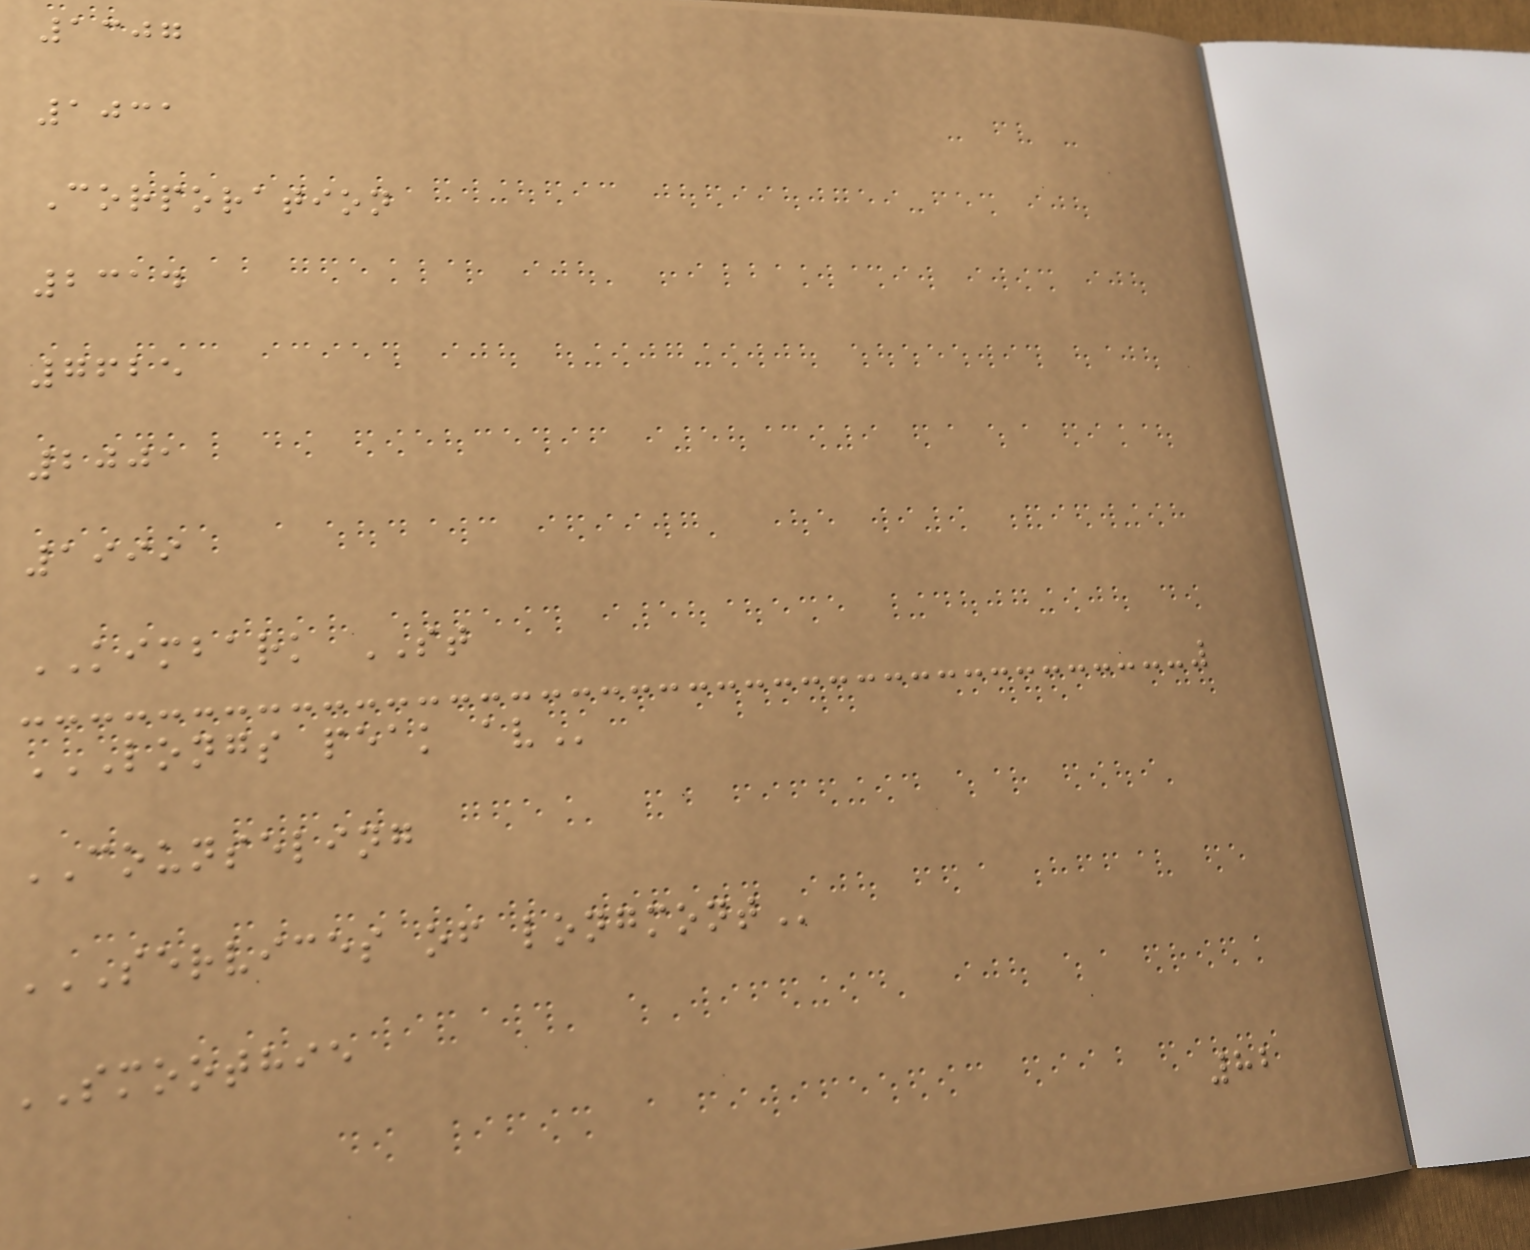1307
1031
Corporation
2314
7625
2001
1999
KIMBARK ST
LONGS PEAK AV
COUNSELING
SERVICES OF LONGMONT
SMOOTHIE
82
